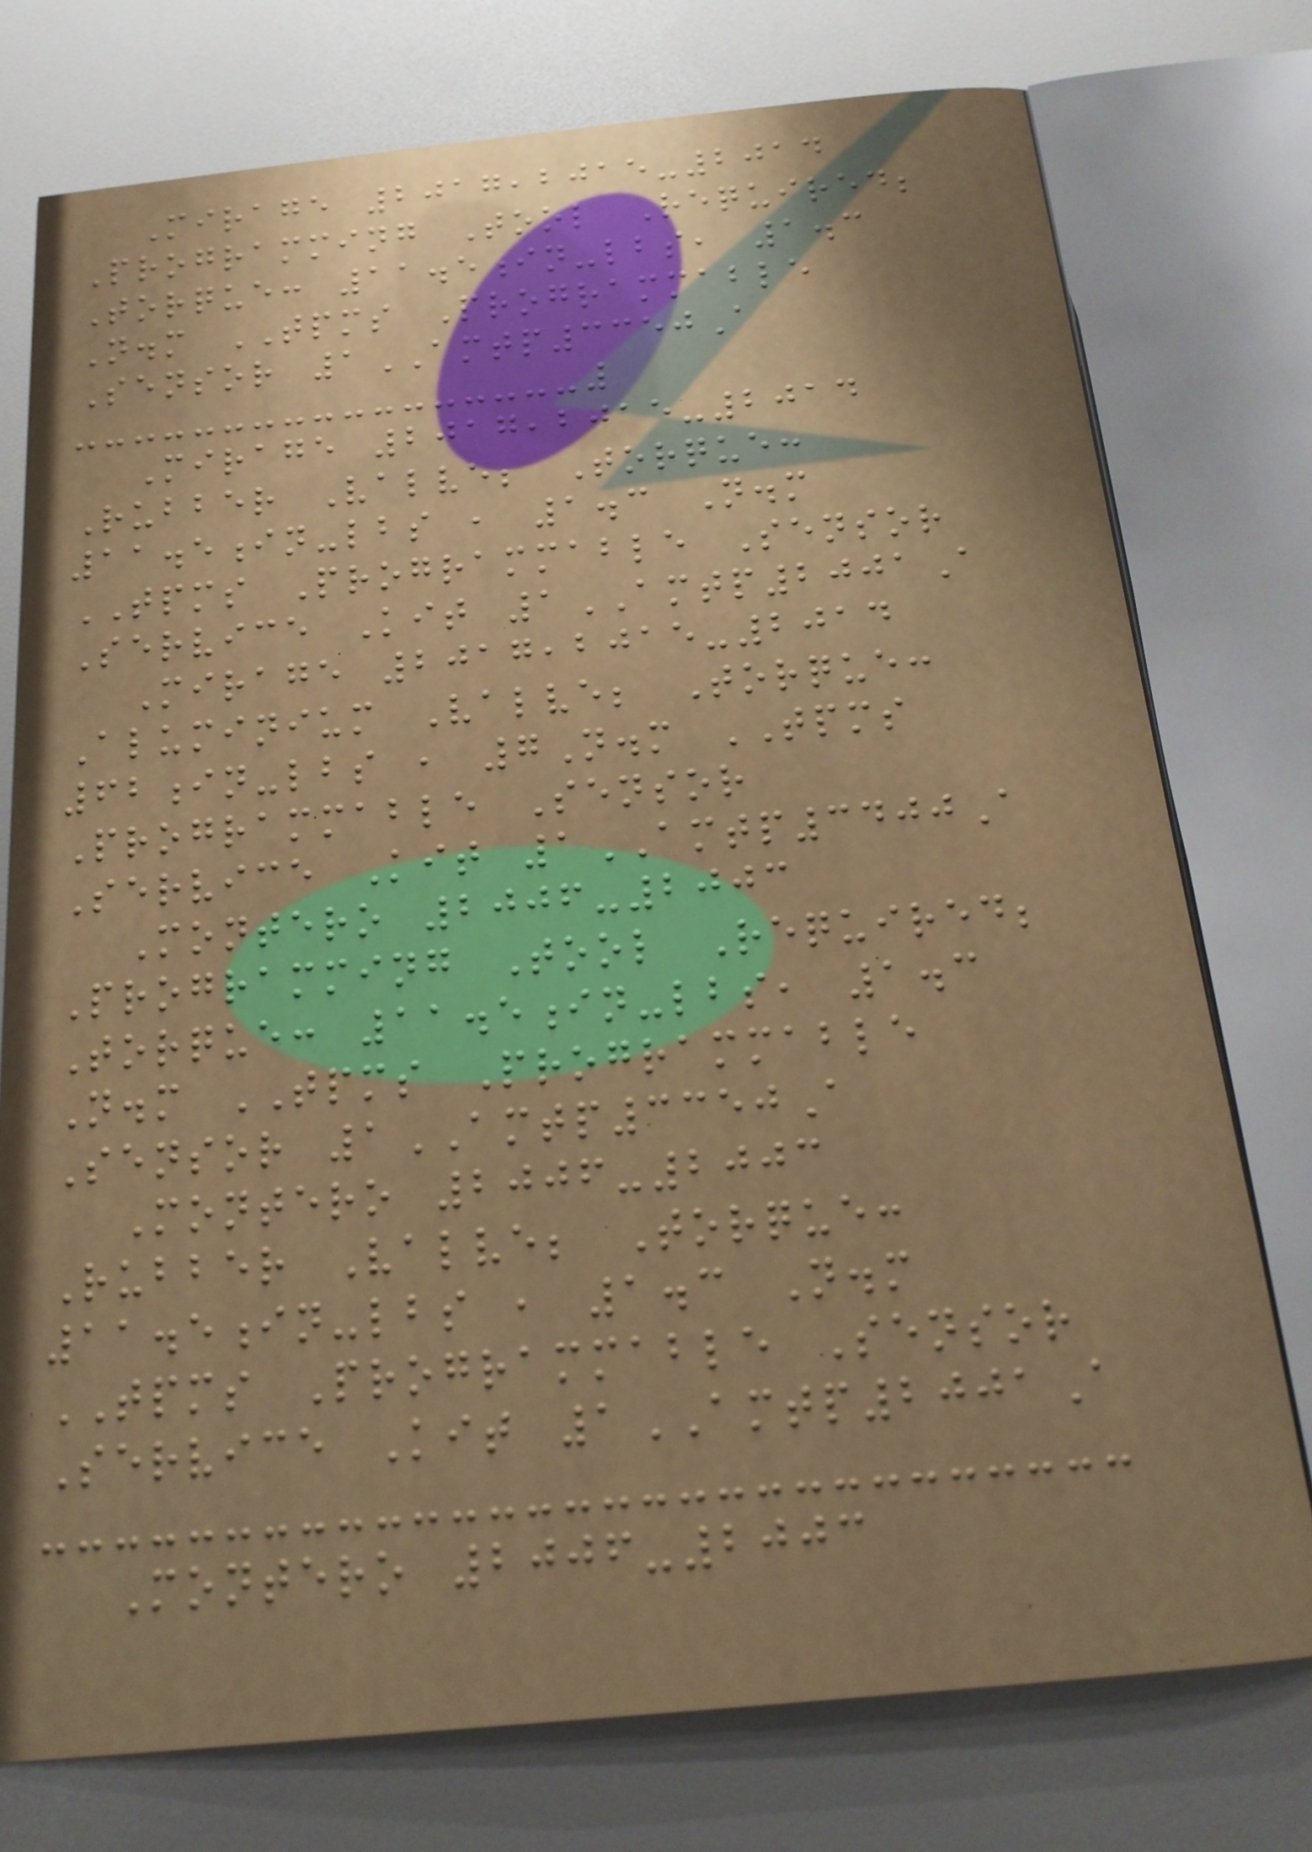Mirage 2017,2015-2014
Programming Tool Required;
Torque: 11.5in-lbs, 1.3
N.m TPMS Programmable
Sensor 1AMTP3350A
Mirage 2017,2015-2014
Rubber Valve; Torque:
11.5in-lbs , 1.3 N.m
TPMS Programmable Sensor
Service Kit 1AMTP2001A
Mirage 2017,2015-2014
Aluminium Valve; Torque:
62in-lbs , 7N.m TPMS
Programmable Sensor
Service Kit 1AMTP3400A
Montero 2006-2003
Programming Tool Required;
Torque: 11.5in-lbs, 1.3
N.m TPMS Programmable
Sensor 1AMTP3350A
Montero 2006-2003
Rubber Valve; Torque:
11.5in-lbs , 1.3 N.m
TPMS Programmable Sensor
Service Kit 1AMTP2001A
Montero 2006-2003
